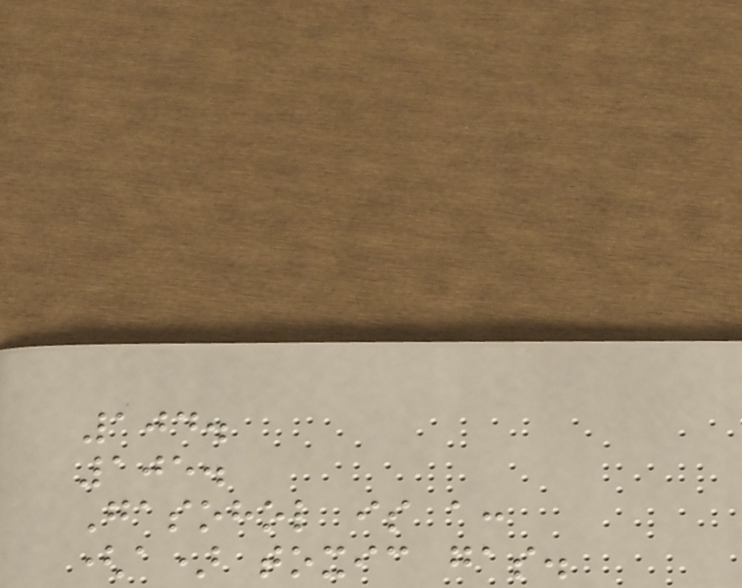104.
105.
Gasohol is a:
(a) toxic gas.
